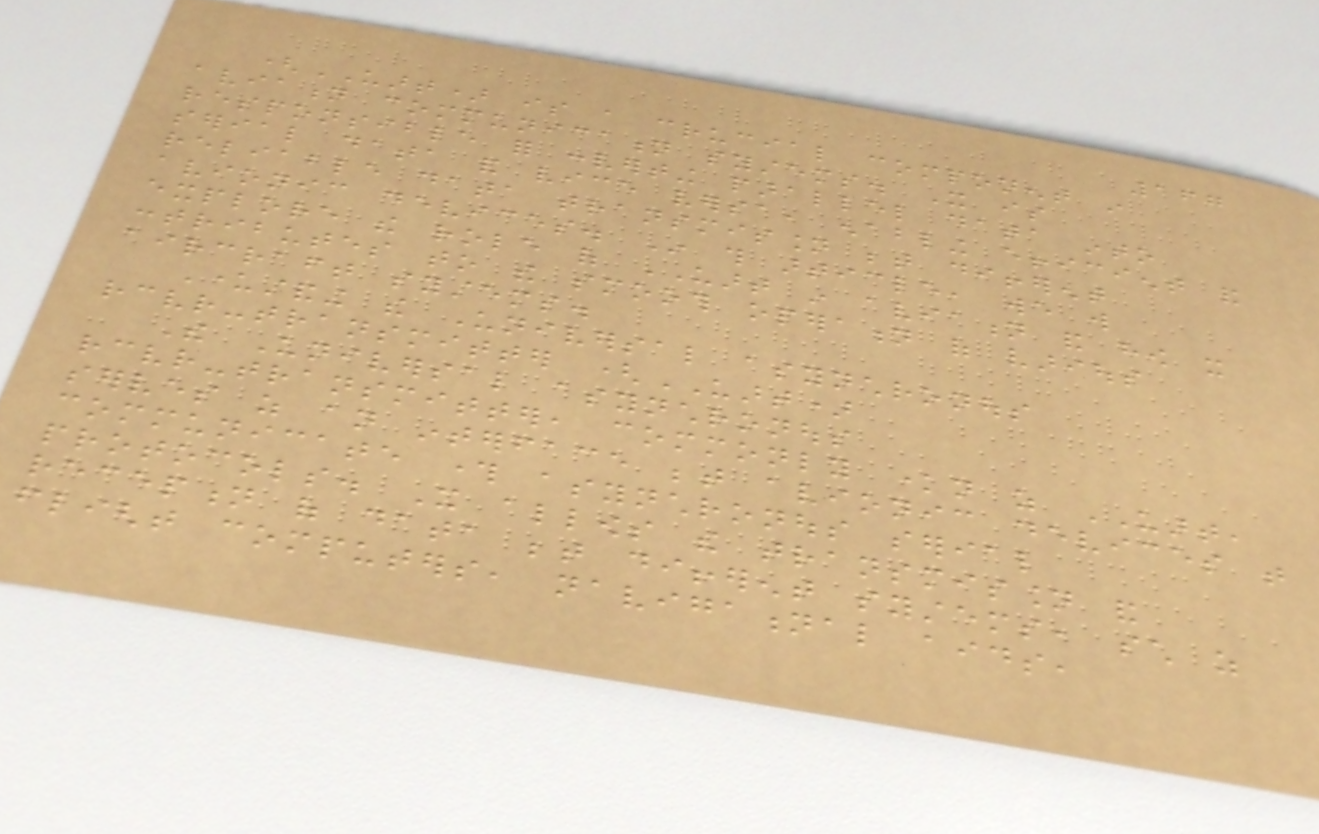167
(UART) is a crucial component in
aviation communication systems. It is
responsible for converting parallel data into
serial data and vice versa, enabling efficient and
reliable data transmission between different
avionic devices. In this article, we will
explore the role of UART in aviation and how it
contributes to the smooth operation of various
aircraft systems.
Understanding the Universal asynchronous
receiver-transmitter (UART)
The Universal asynchronous
receiver-transmitter, commonly known as UART,
serves as an interface between avionic devices that
communicate through asynchronous serial
protocols. It allows the transmission and
reception of data between different systems, such as
flight computers, navigational aids,
